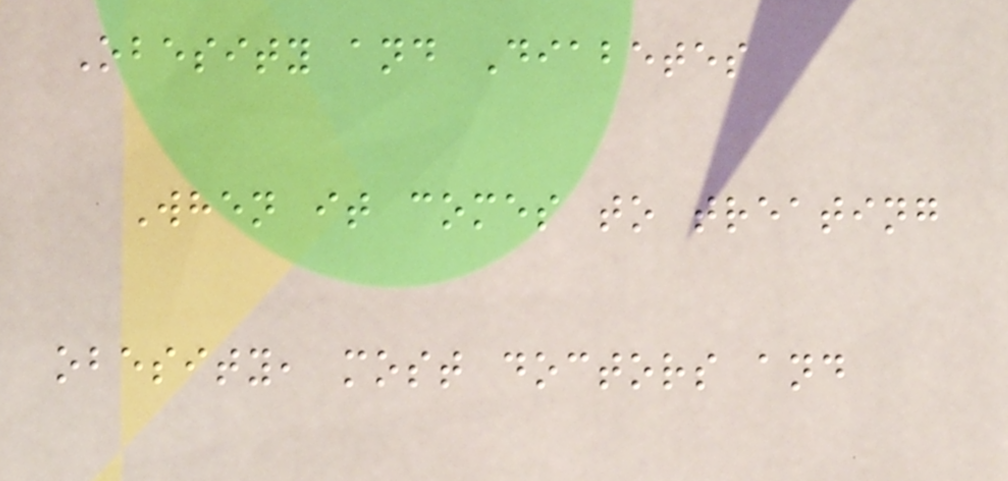Obesity and Diabetes
When it comes to treating
obesity, most doctors and
